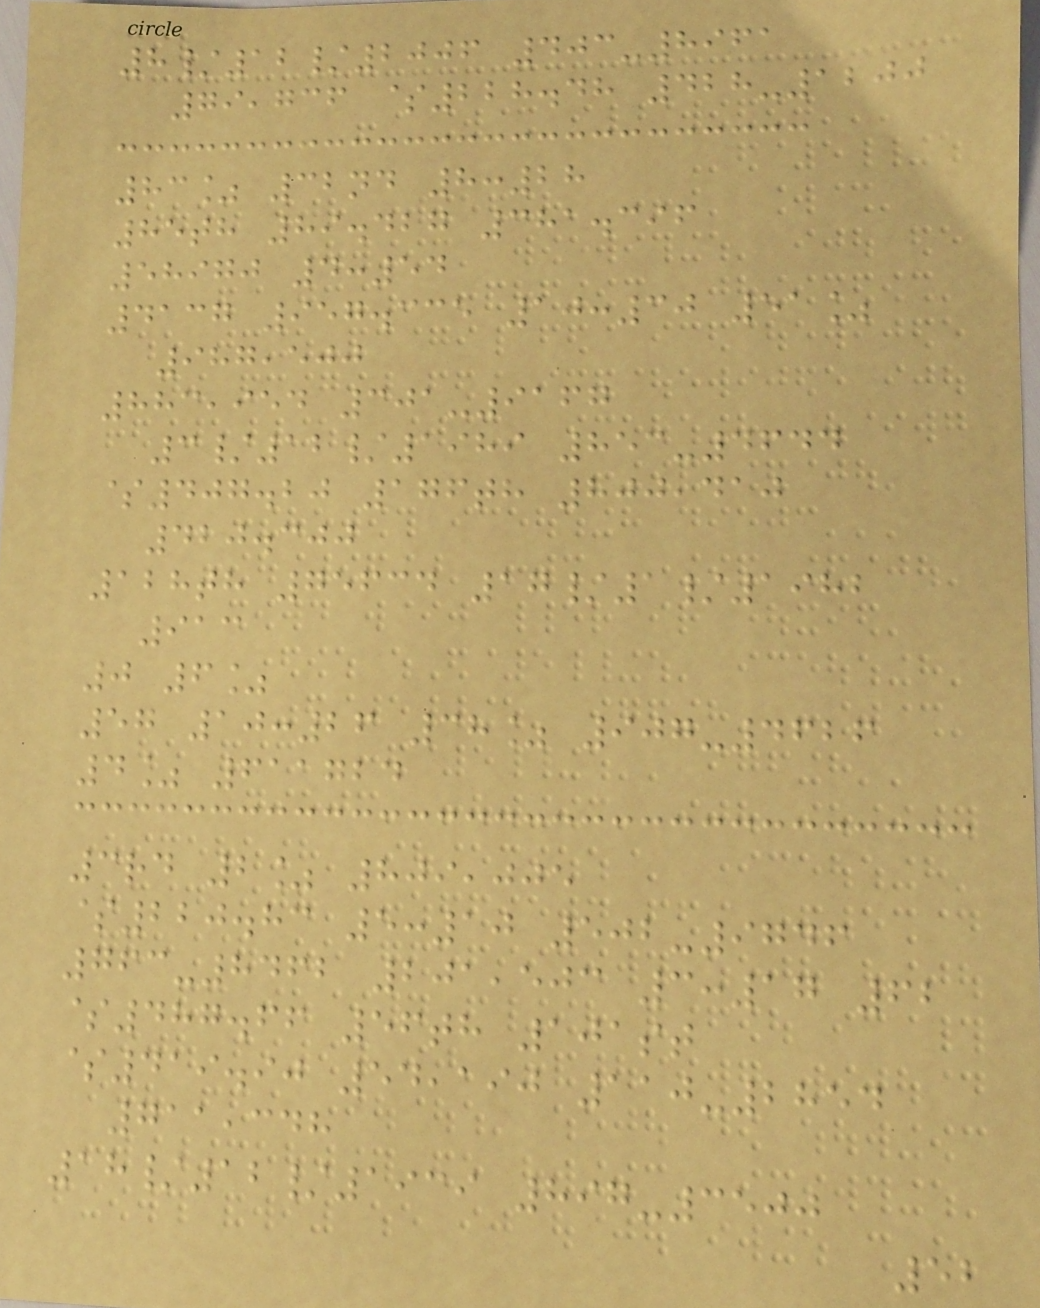8/12/2006 403-8961
79,736 $228.48 428-1200
83% 32nd 8:28
85th 89.427 381.396
58970 4:54
4137 957.335 10:30 51%
987,500
883,954 301-9167
3/12/1989 853-4644
$407.20 176th 800,410
420.300
128th 75634 17/1/1982
913
0 6%
57 10:26 38% 907-4626
4% 611724
3rd 2% 809,005
$220.83 5:10 502-9746
763-8462 201,503 3:17 62
$487.66 56th 101st
$419.90 54,190 110-2854
711,348
18/12/1939 897-3500
52
